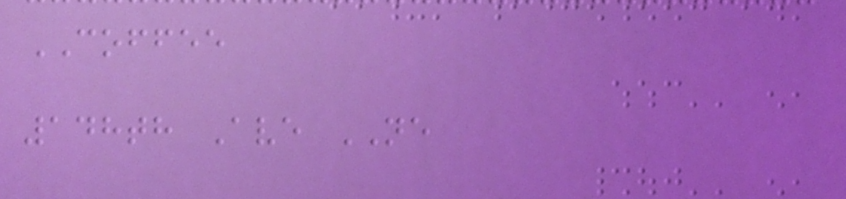COFFEE
148th Ave NE
